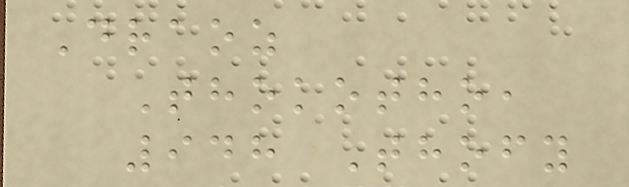Draoz
Thokotho,
948 Thofy
